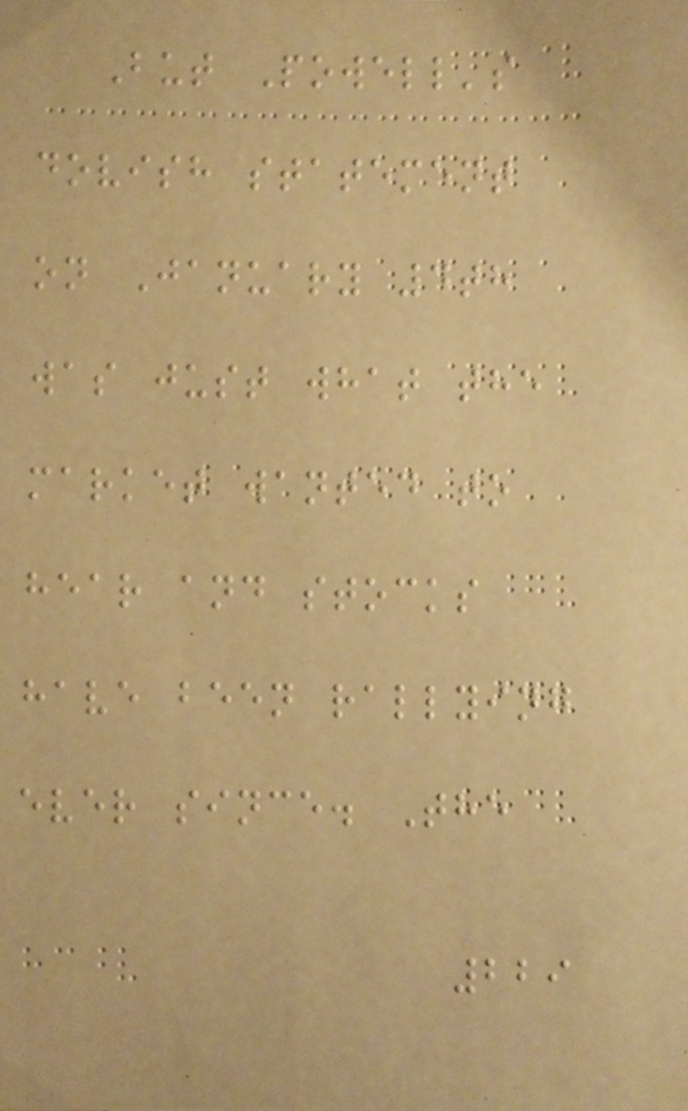But Powell's
dovish statement
on January 4th
was just what the
market wanted to
hear and stocks
have been rallying
ever since. The
229
